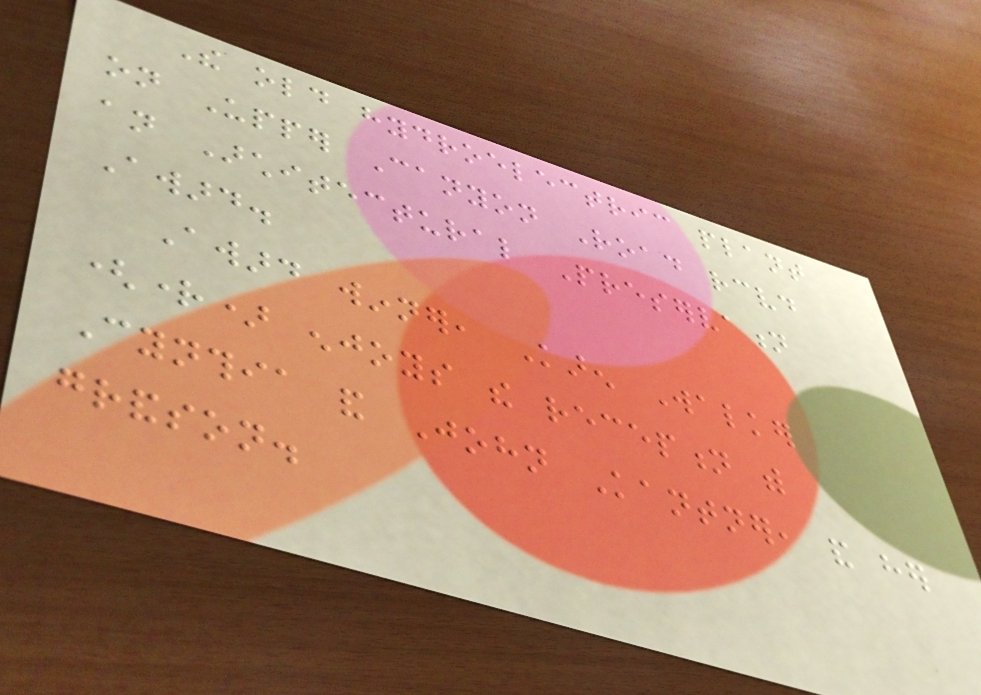The old hydroelectric plant
on Upper Canyon Road received
an Architectural Preservation
Award.
Award winner, Karen Walker
(right) enjoys the reception with
Cynthia and John Kantner, and her
grandson.
